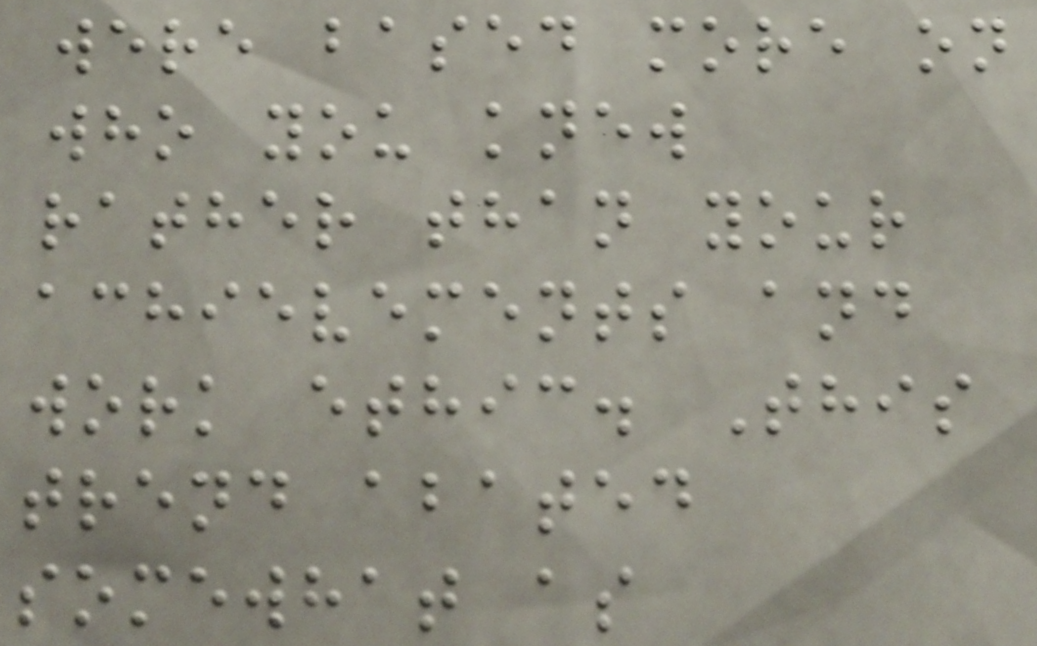were based more on
who you knew
rather than your
achievements and
work ethic. This
trend abated
somewhat as
